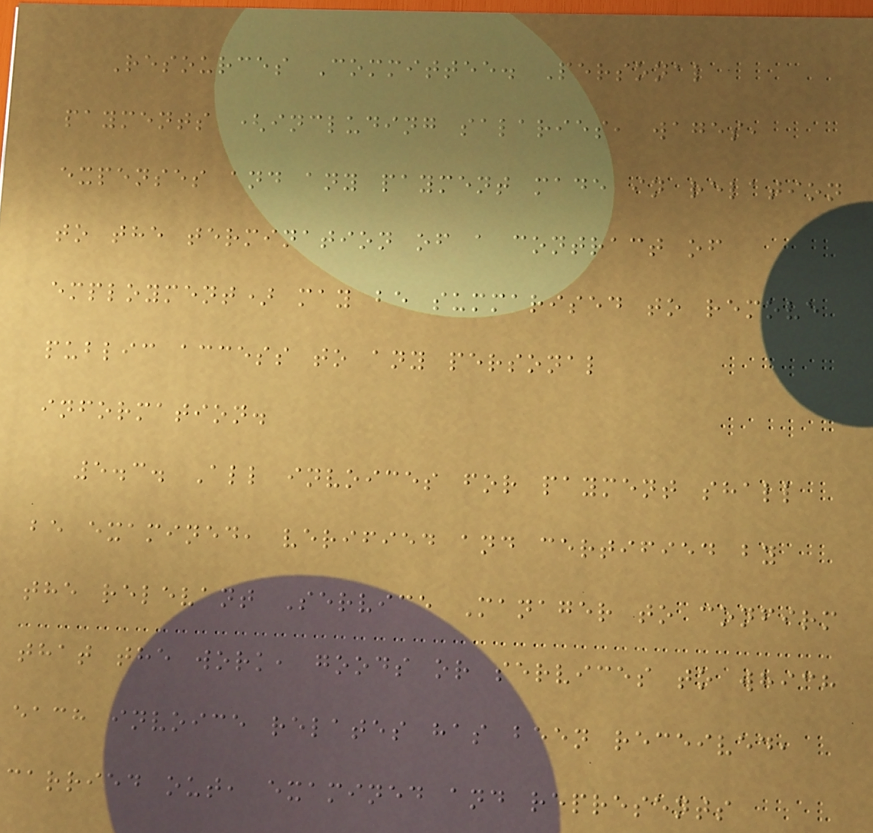Resources Committee. Personal
payments (including salaries, wages,
expenses and any payment made in relation
to the termination of a contract of
employment) may be summarised to remove
public access to any personal
information.
5.3. All invoices for payment shall
be examined, verified and certified by
the relevant Service Manager to confirm
that the work, goods or services to which
each invoice relates has been received,
carried out, examined and represents
